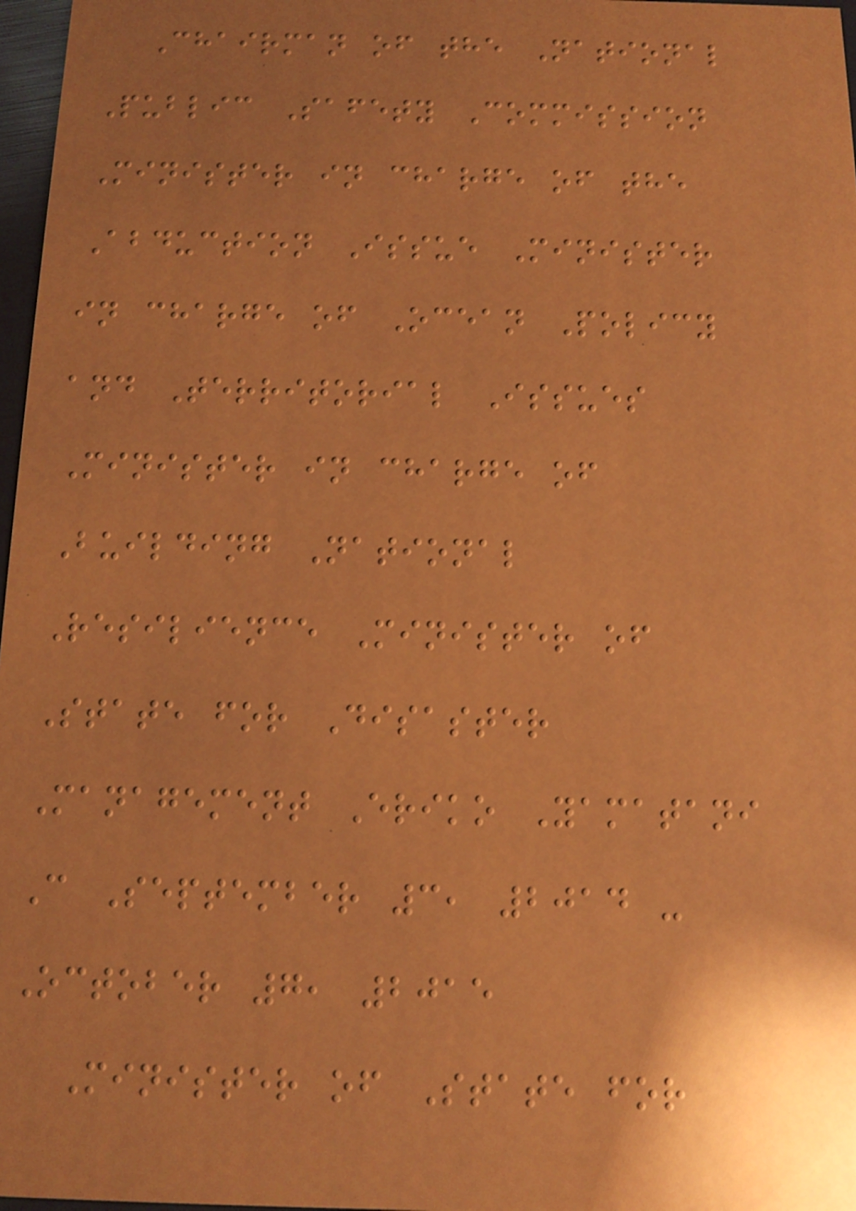Chairman of the National
Public Safety Commission
Minister in charge of the
Abduction Issue Minister
in charge of Ocean Policy
and Territorial Issues
Minister in charge of
Building National
Resilience Minister of
State for Disaster
Management Eriko Yamatani
C September 3, 2014 -
October 7, 2015
Minister of State for
